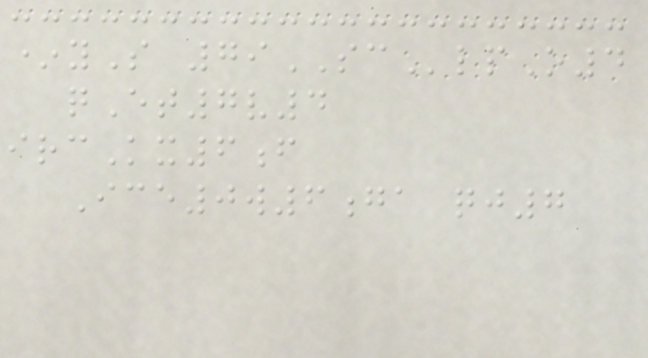*yS 79SClpO4
qEt7v4
ircKx6f
Ice0w6ga qj7
